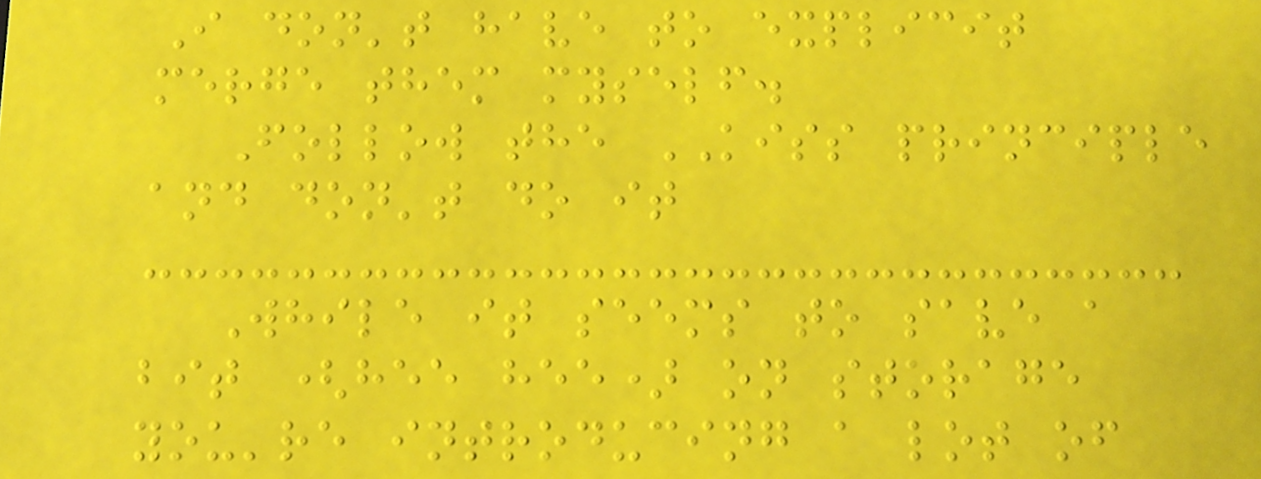I don't have to explicit
merge them myself.
Follow the KISS principle
and don't do it
While it seems to save a
bit (hee hee) on storage
you're introducing a lot of
